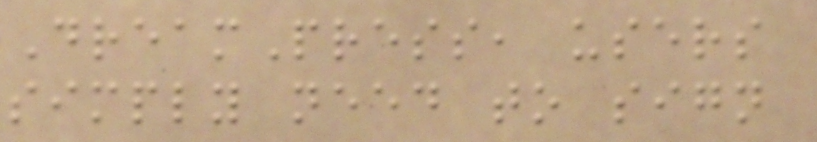DreamPress, users
simply need to sign
